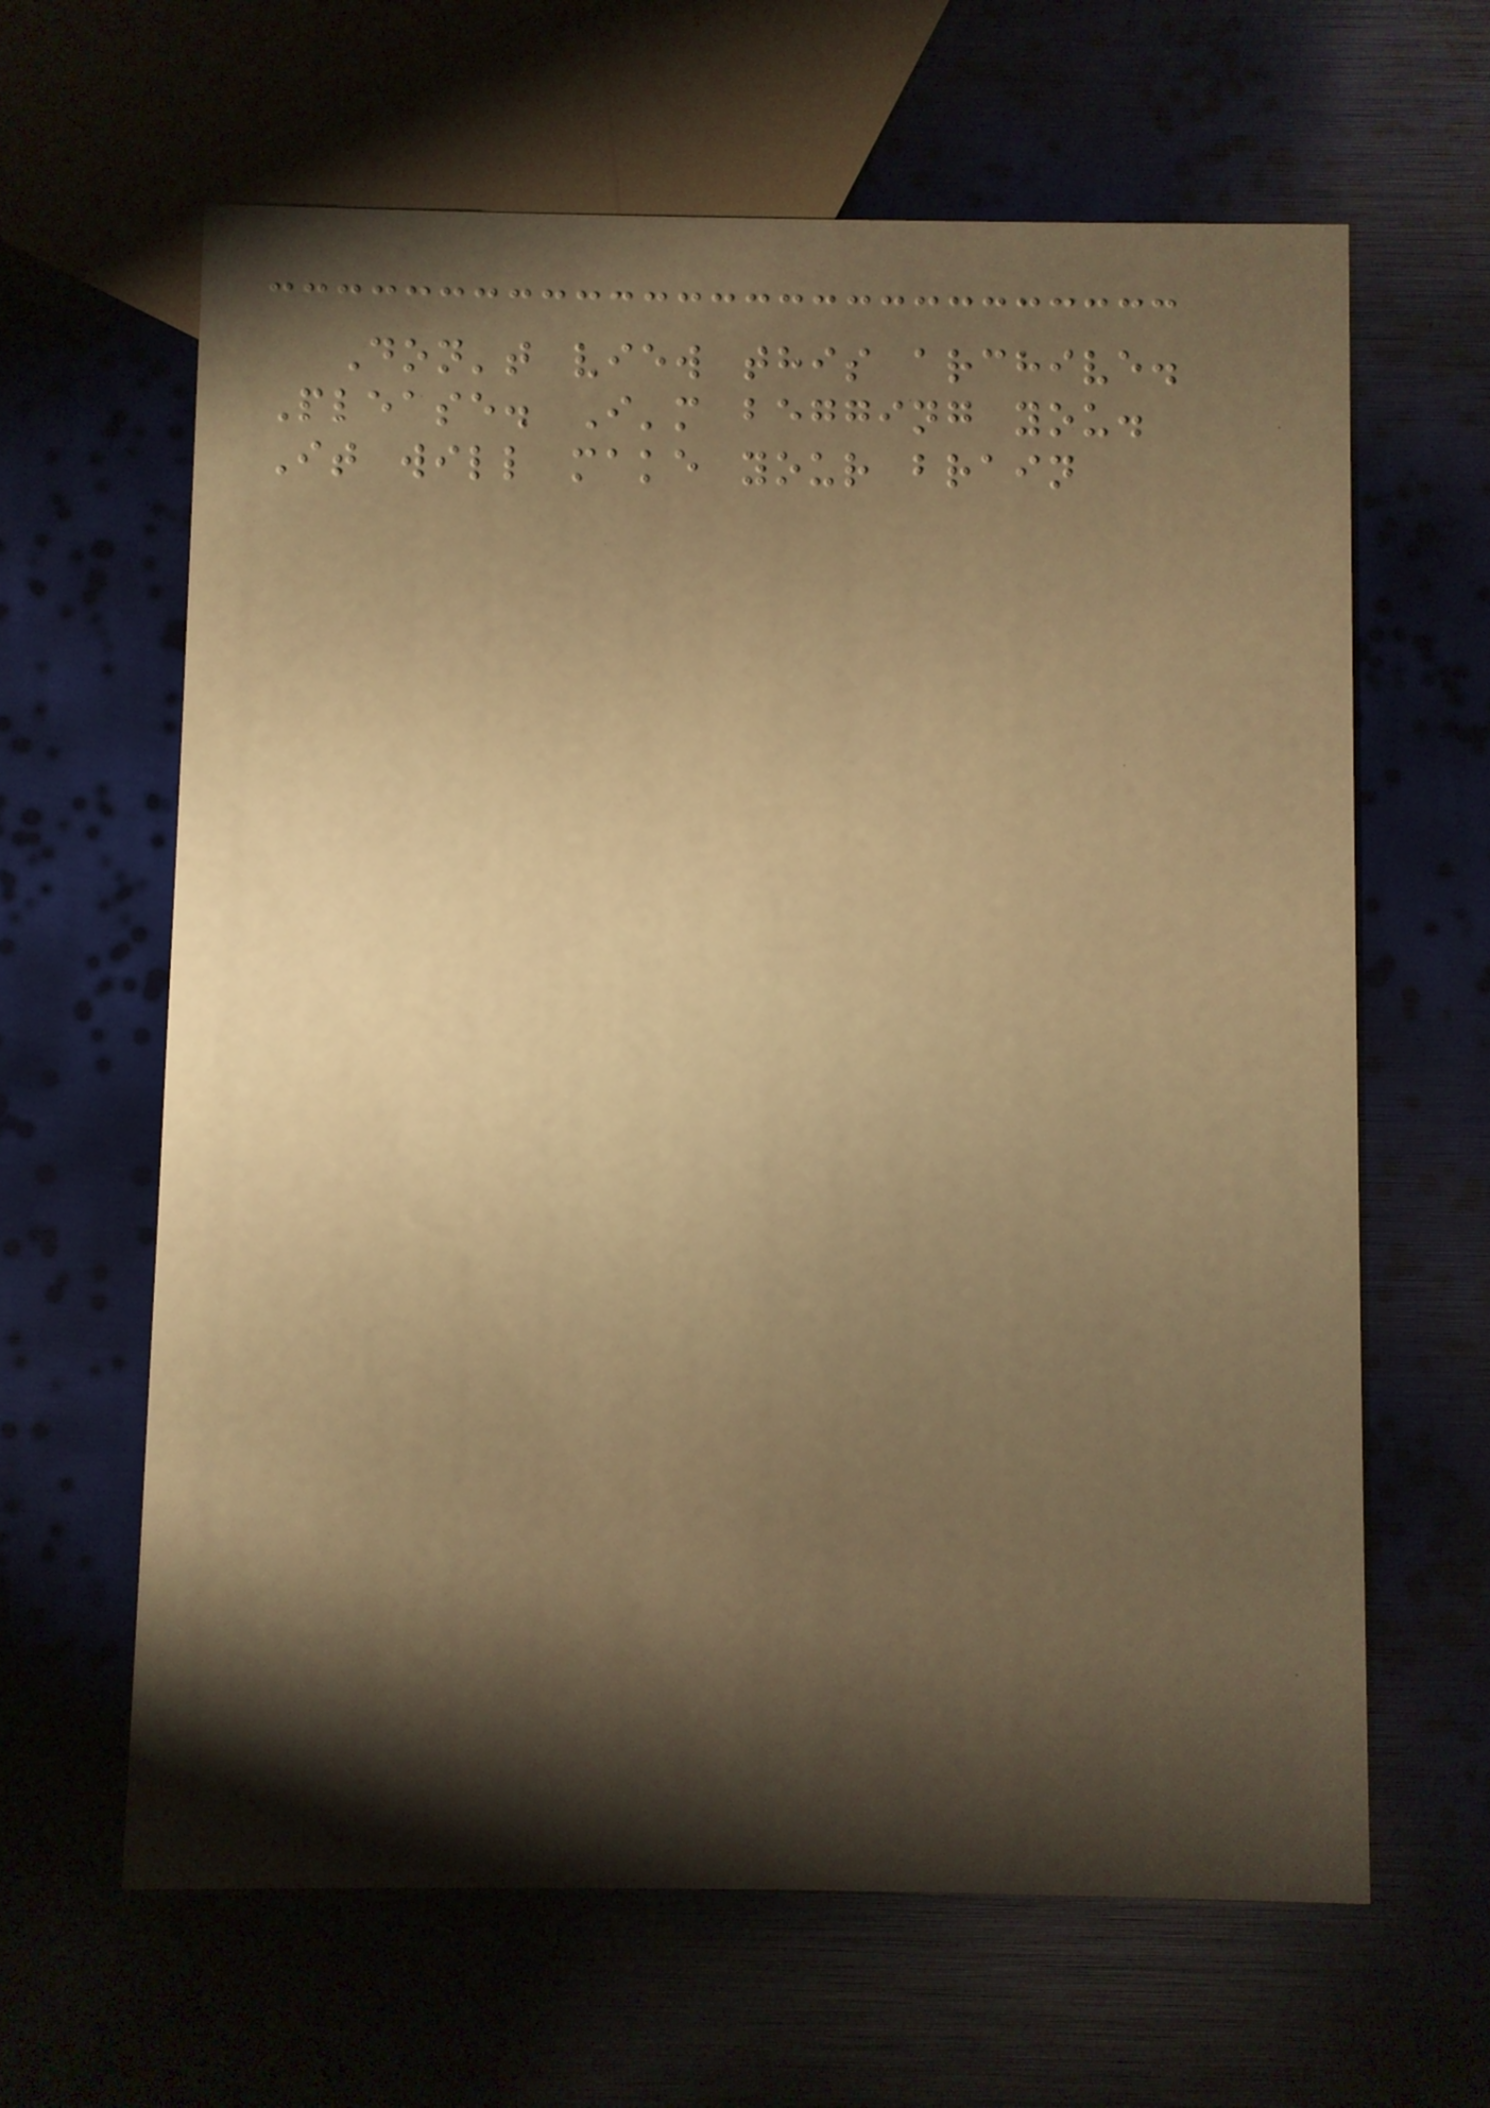Don't view this archive.
Please. I'm begging you.
It will make your brain
